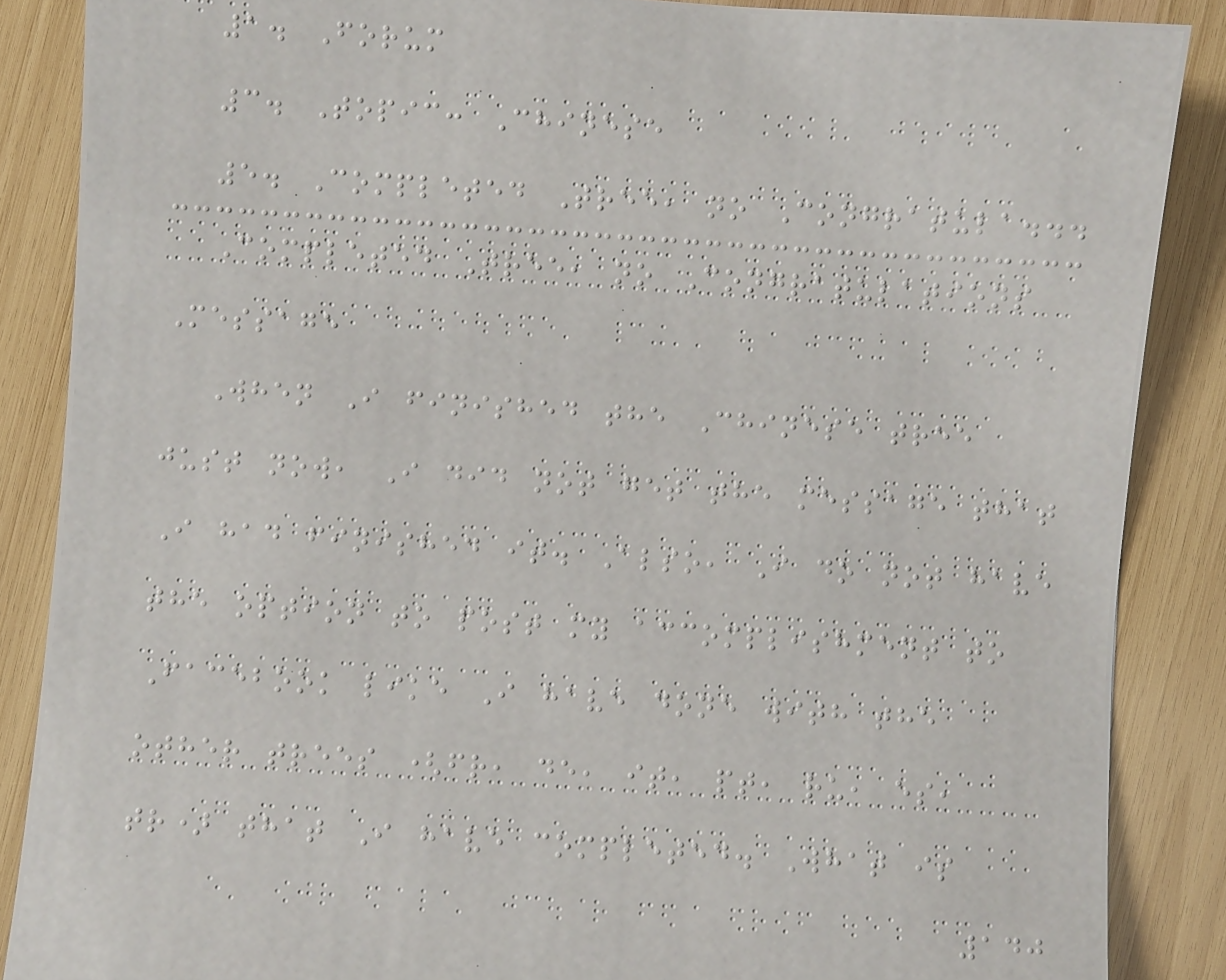1. Forum
3. Topic: Chinese
5. Completed Tree, no Congratula...
Completed Tree, no Congratulations
Message
When I finished the Chinese tree
just now, I did not get the message that
I had finished it. Also, I do not have
the option to post my accomplishment to
Facebook like I have done with the
other trees (fr, de, it, pt, ru, es,
tr) that I have completed. What is
140
